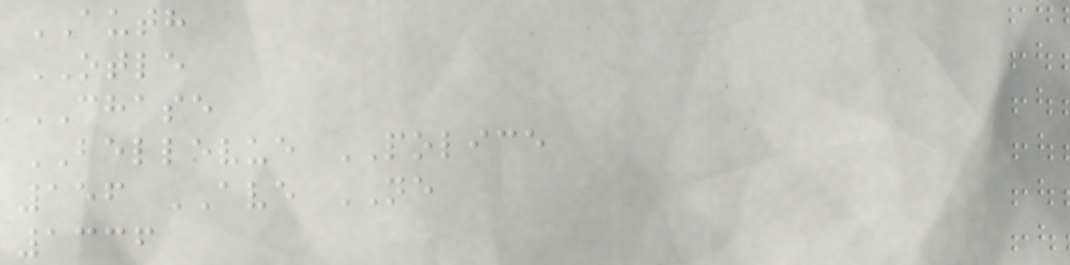AUTH
OTLE
CHASE
BELLEVUE POLICE
156 AVE NE
1336
